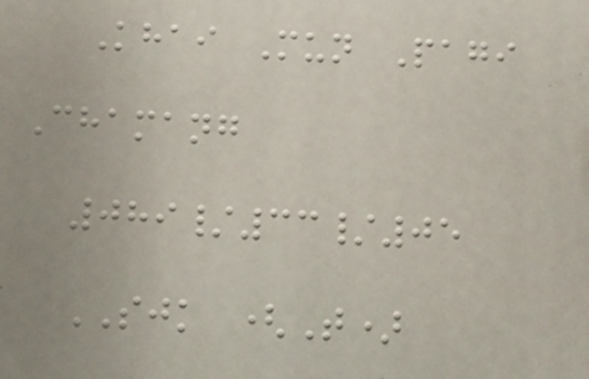Khai Mun Pagi
Chamang
089/33/05
SJK (T)
